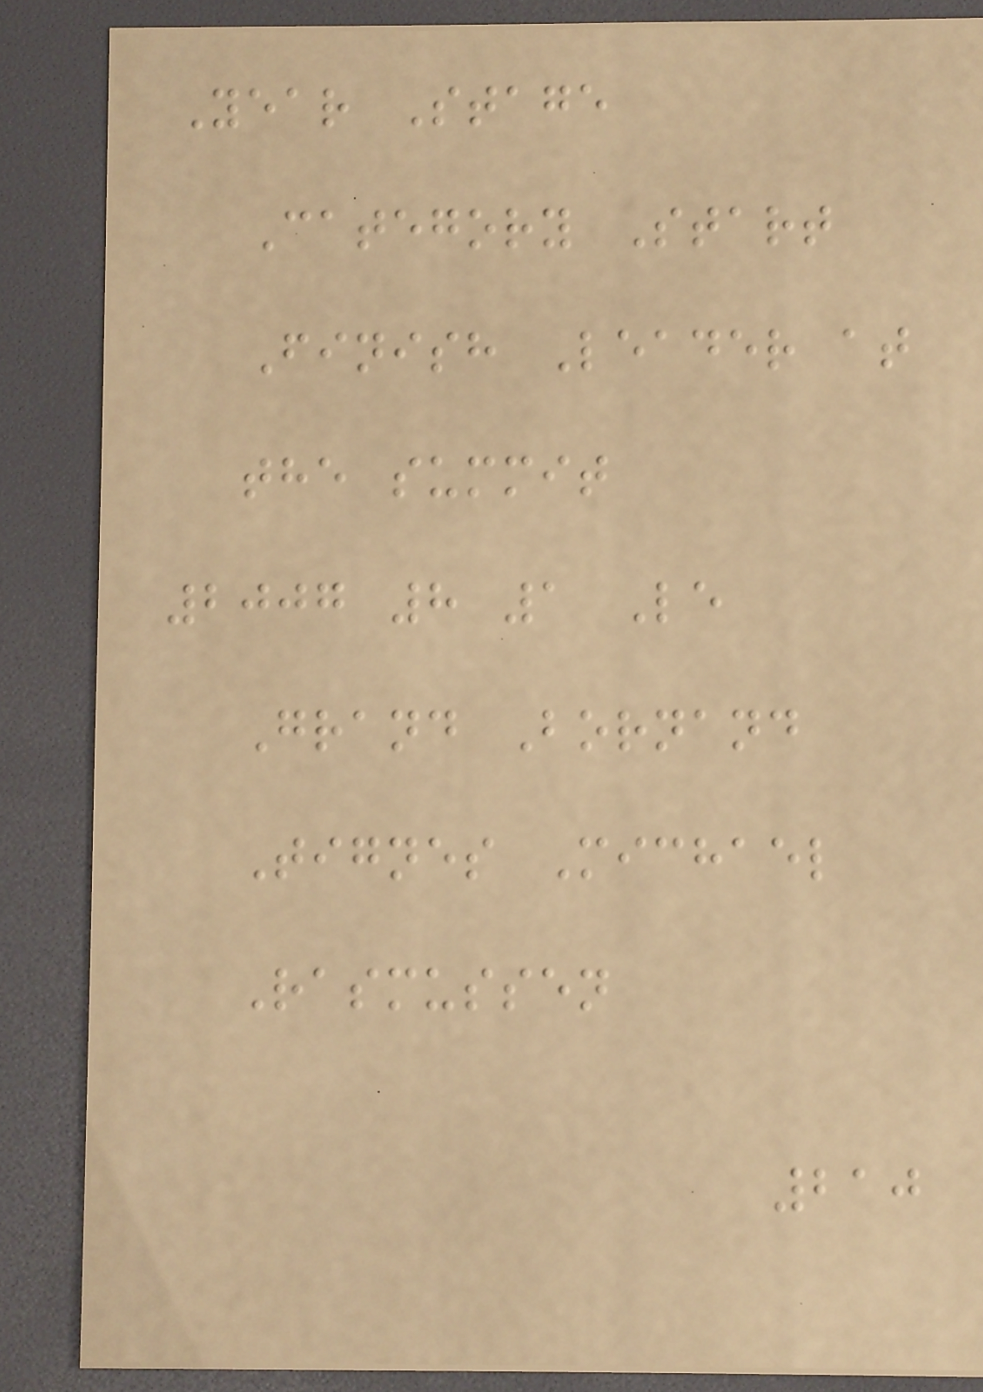Year Stage
Category Start
Finish Leader at
the summit
2007 8 1 Le
Grand Bornand
Tignes Michael
Rasmussen
210
